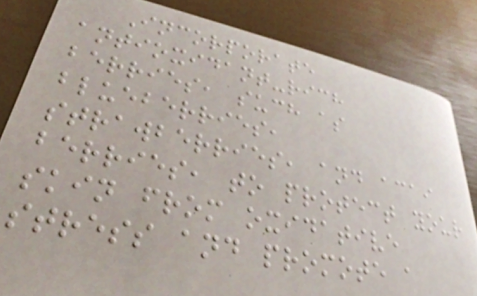Incorporate
antioxidant-rich
berries, such as
blueberries,
strawberries, and acai
berries, to protect your
skin from oxidative
stress and promote a
